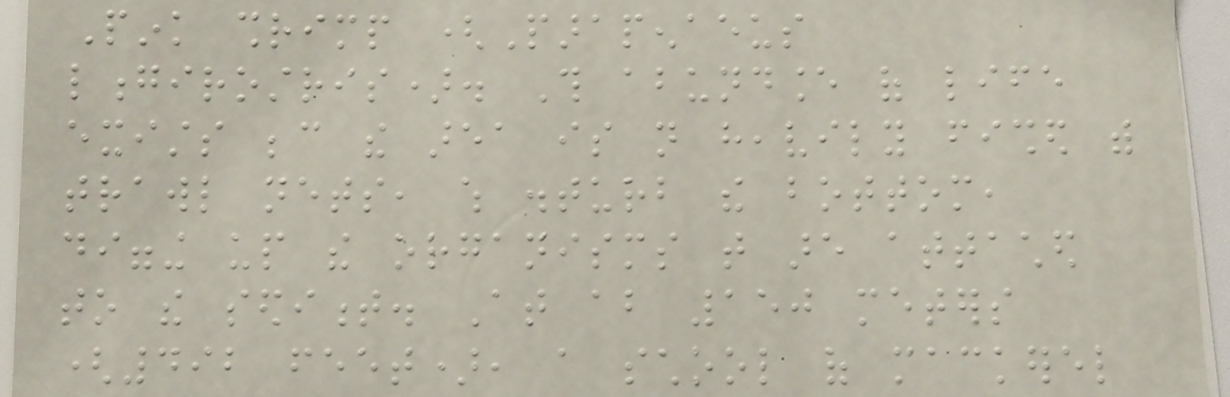Pink shrimp (Parapenaeus
longirostris). This abundance of life
exists because the area is not heavily fished with
trawl nets, which disturb the bottom,
digging up the organisms that are attached
to the sediment. At about 150 meters
(492 feet), a school of mackerel
